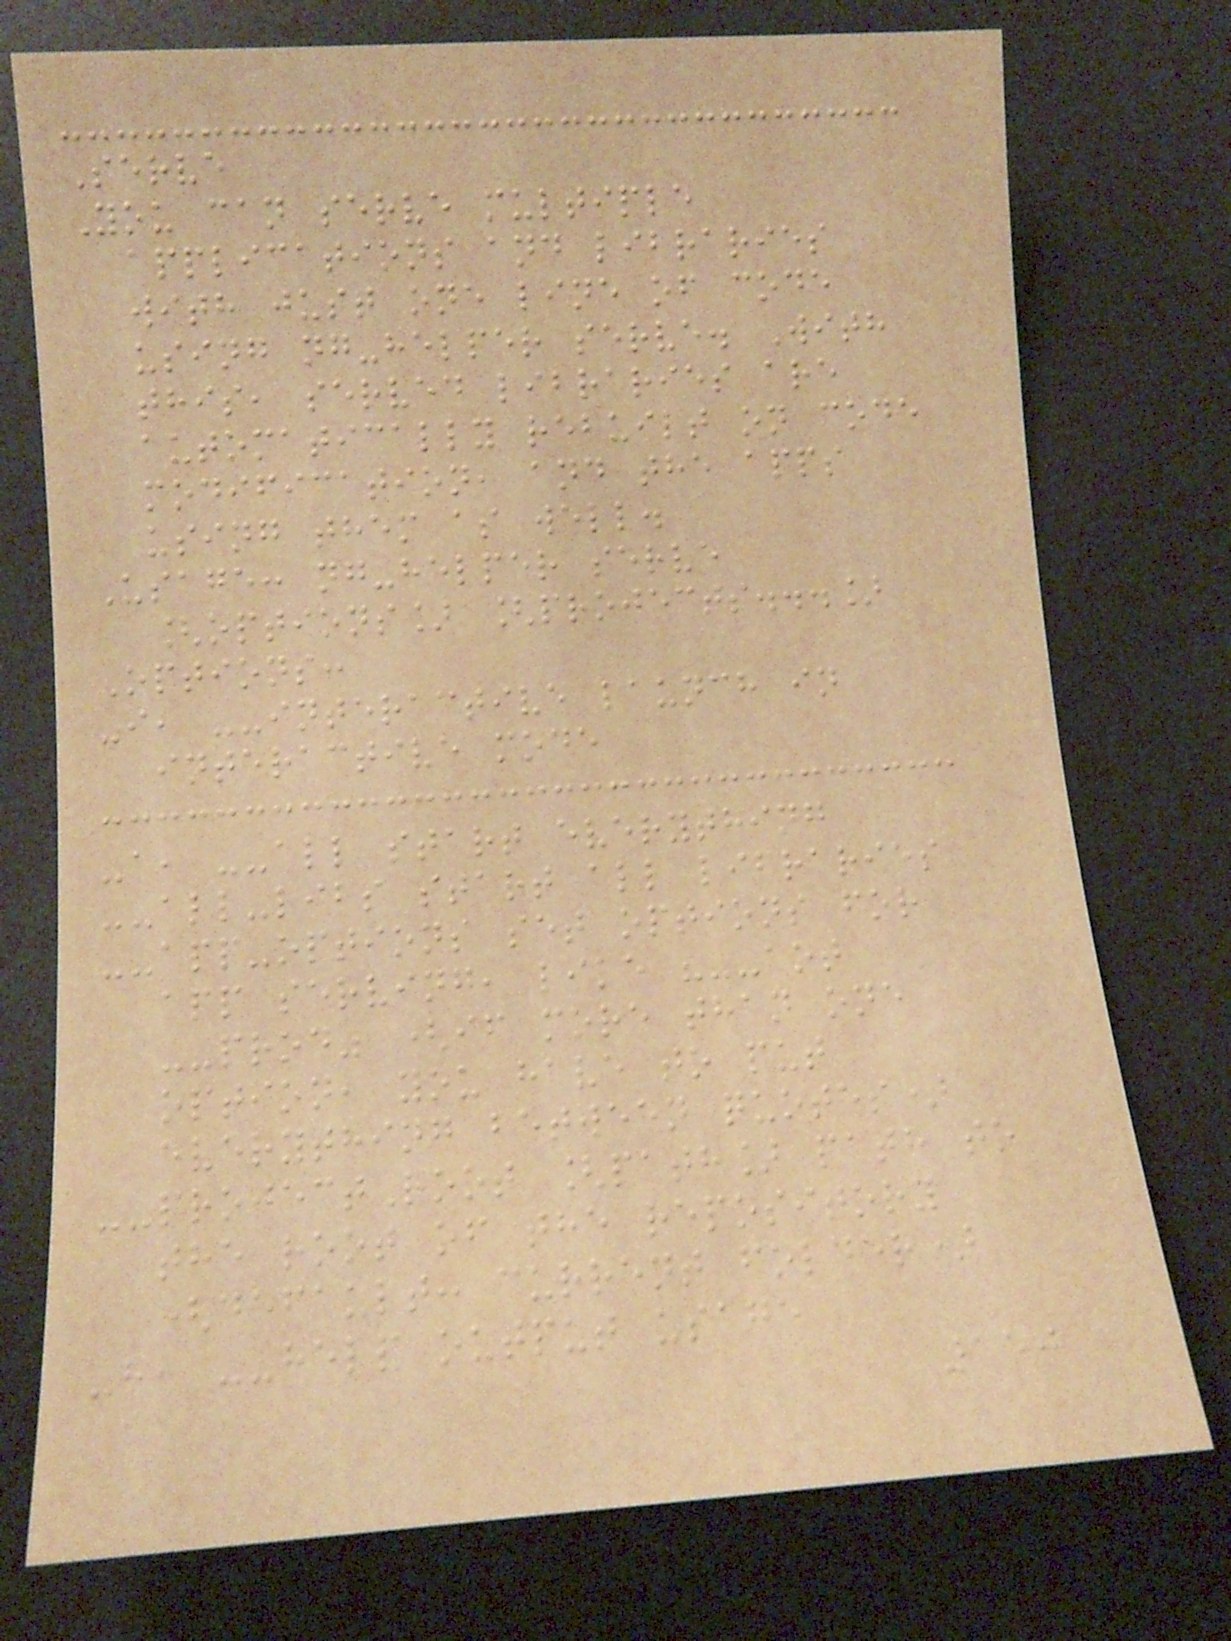Serve
You can serve multiple
applications and libraries
with just one line of code
using ng-helper serve. With
this, served libraries are
automatically rebuilt on code
modification, and the apps
using them as well.
Usage: ng-helper serve
[options] [projects...]
Options:
-i, --interactive launch in
interactive mode
-a, --all start everything
--all-libs start all libraries
--app-options set options for
app serving, like "--aot
--prod" (if more than one
option, you have to put
everything between quotes)
--projectRoot [path] path to
the root of the repository
(default: current folder)
-h, --help output usage
150
